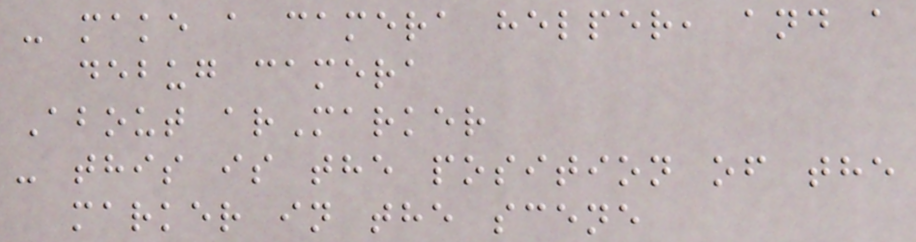- make a camera helper, and a
debug camera
About arMarker
- this is the position of the
marker in the scene
